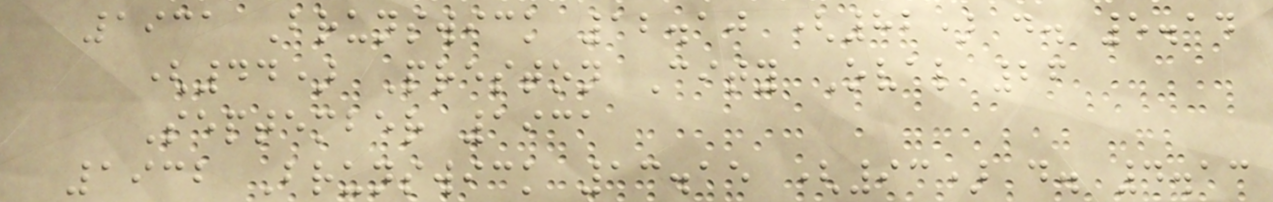1931 Brunswick 12.10 (82) d. 5.14
(44) Preston City Oval 26
September 1931
1932 Brunswick 13.15 (93) d. 4.13
